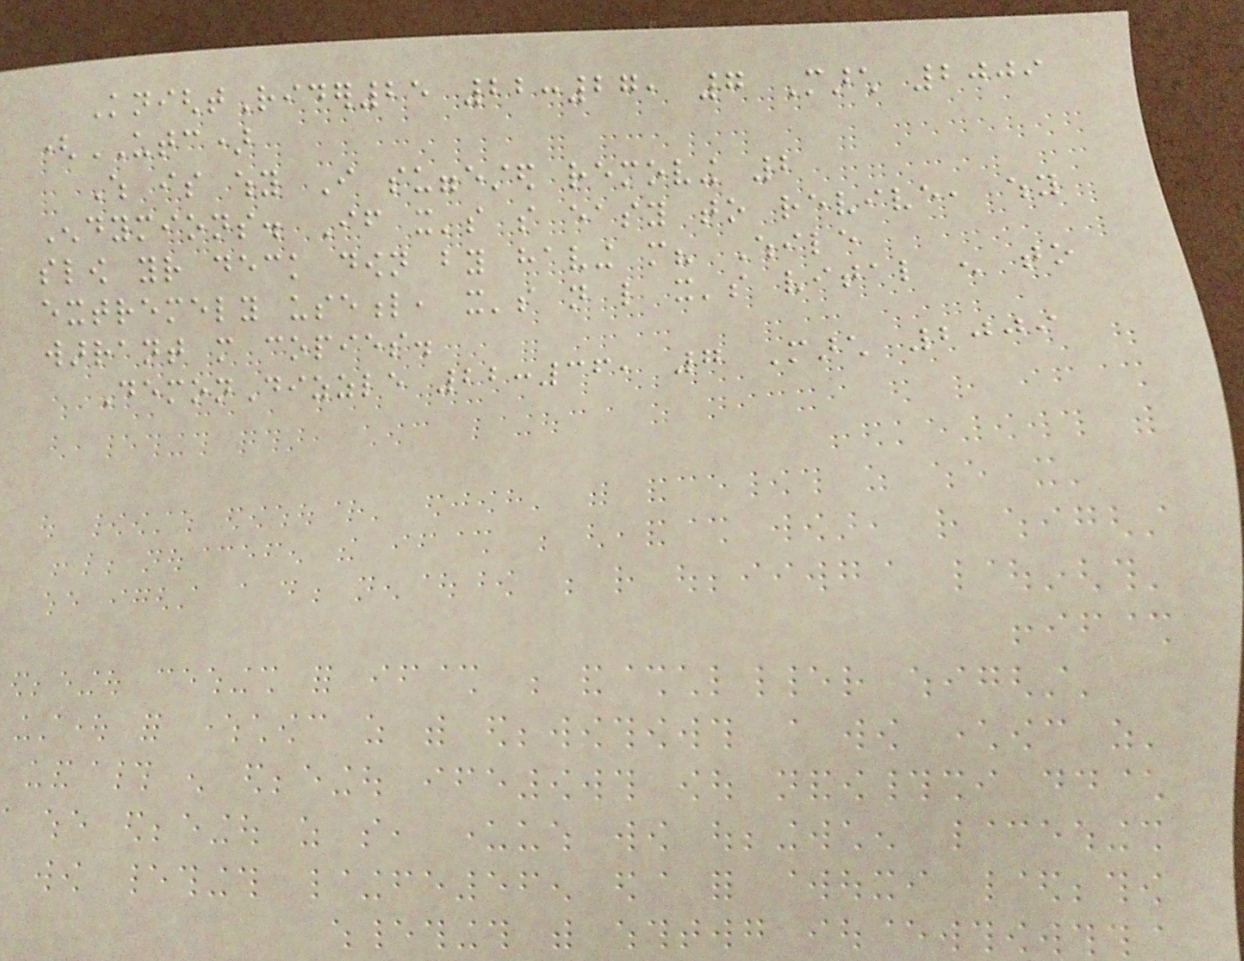KnightRider25 22:27, 7 March 2009
(UTC)
Which is why I suggested removing 2
Endymions. If it's so easy to revive, why
slow your deck down by having more? While
extremely useful, it's not like it's vital enough to
warrant more copies.
DemonDizzle 22:36, 7 March 2009
